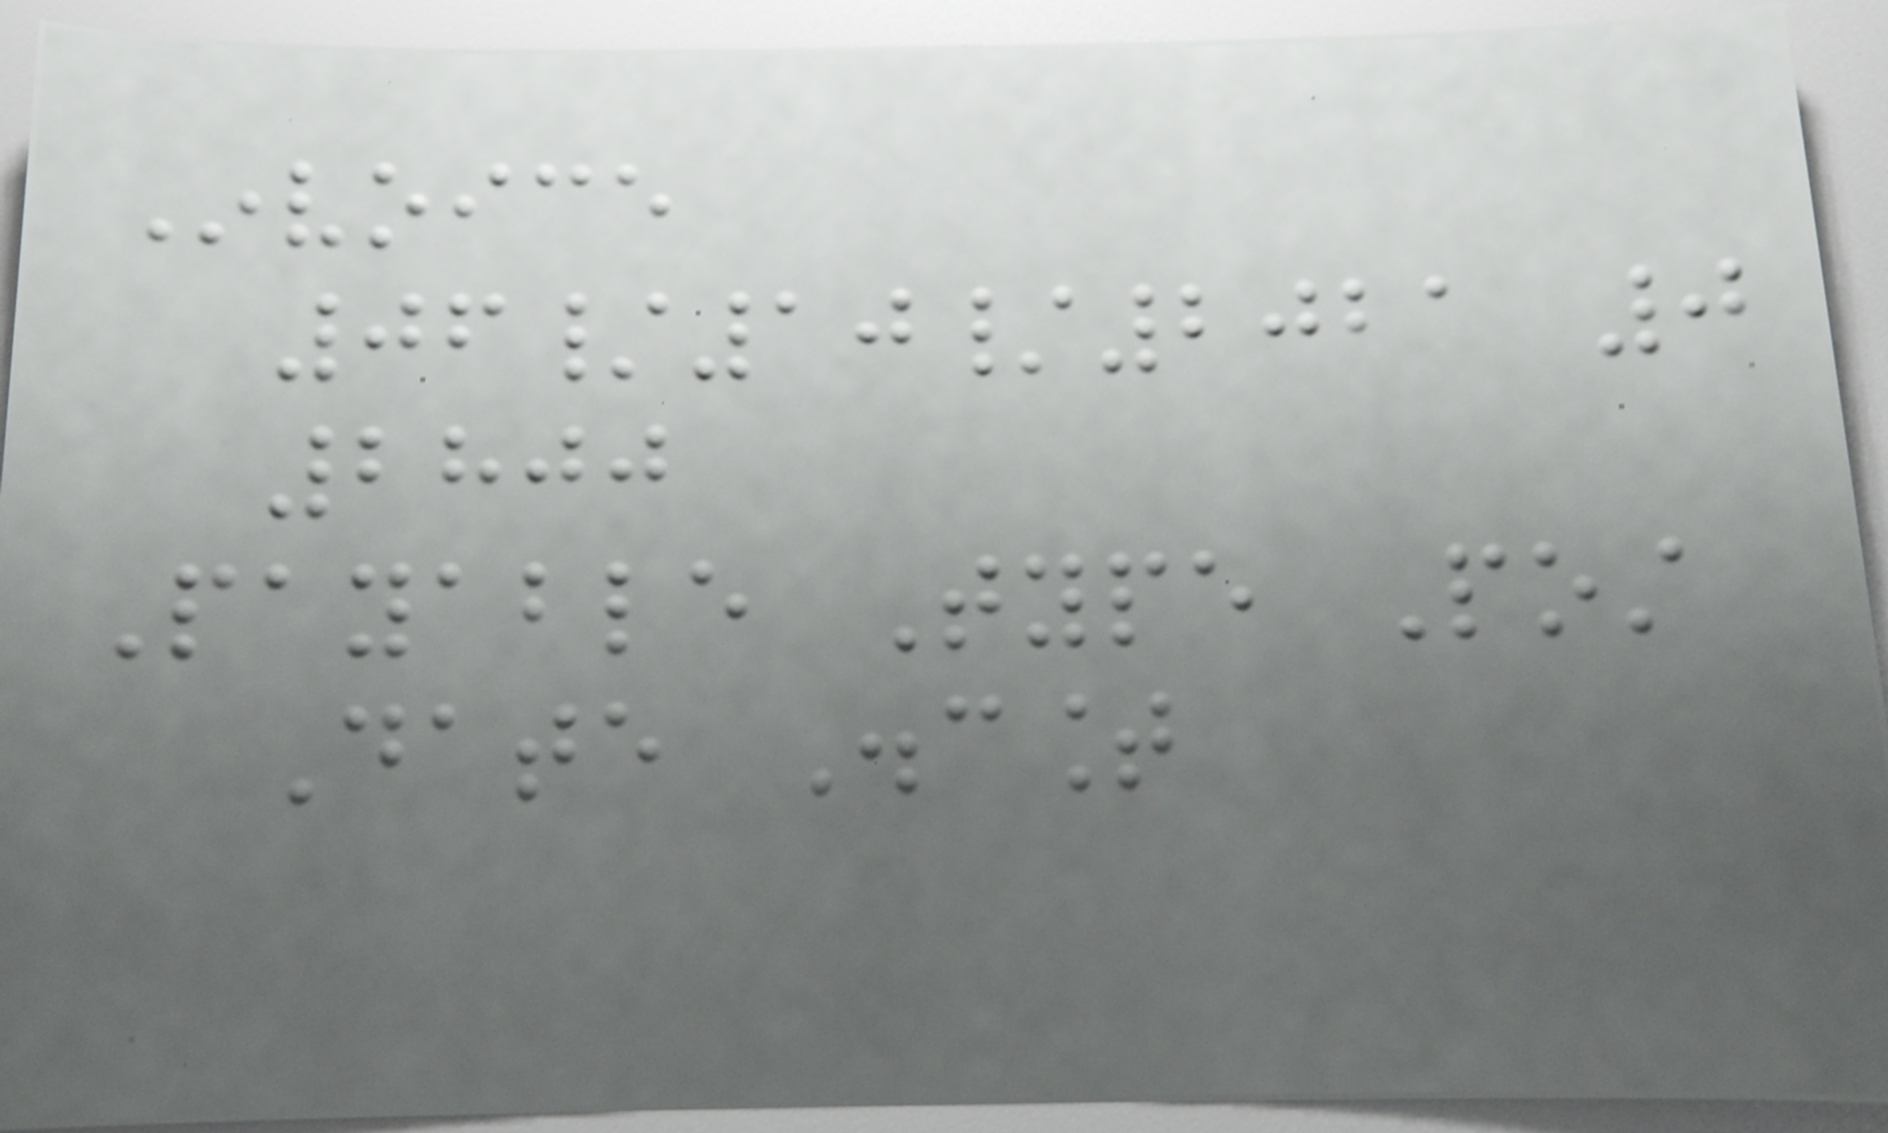Invoice
06/10/2021 0
2800
Payable Type Post
Date Discount
